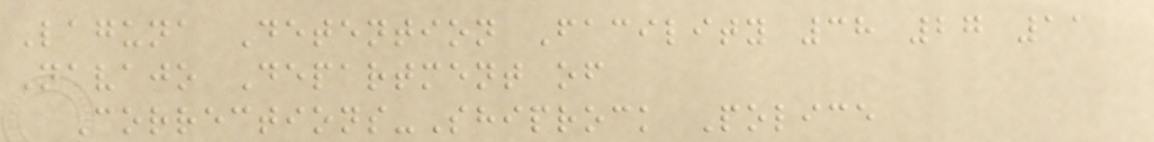Laguna Detention Facility 38 27 11
Navajo Department of
Corrections-Shiprock Police
